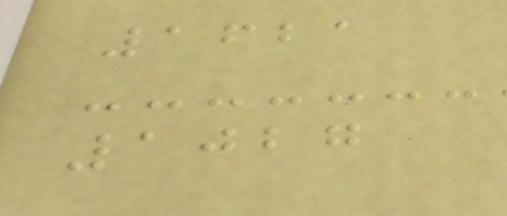1621
1027
